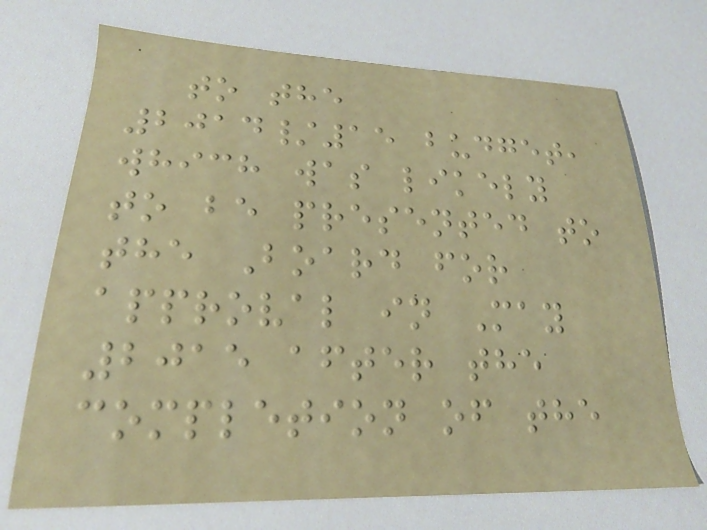to the
2014/15 budget,
which was likely
to be presented to
the Board for
approval in May
2015 after the
completion of the
